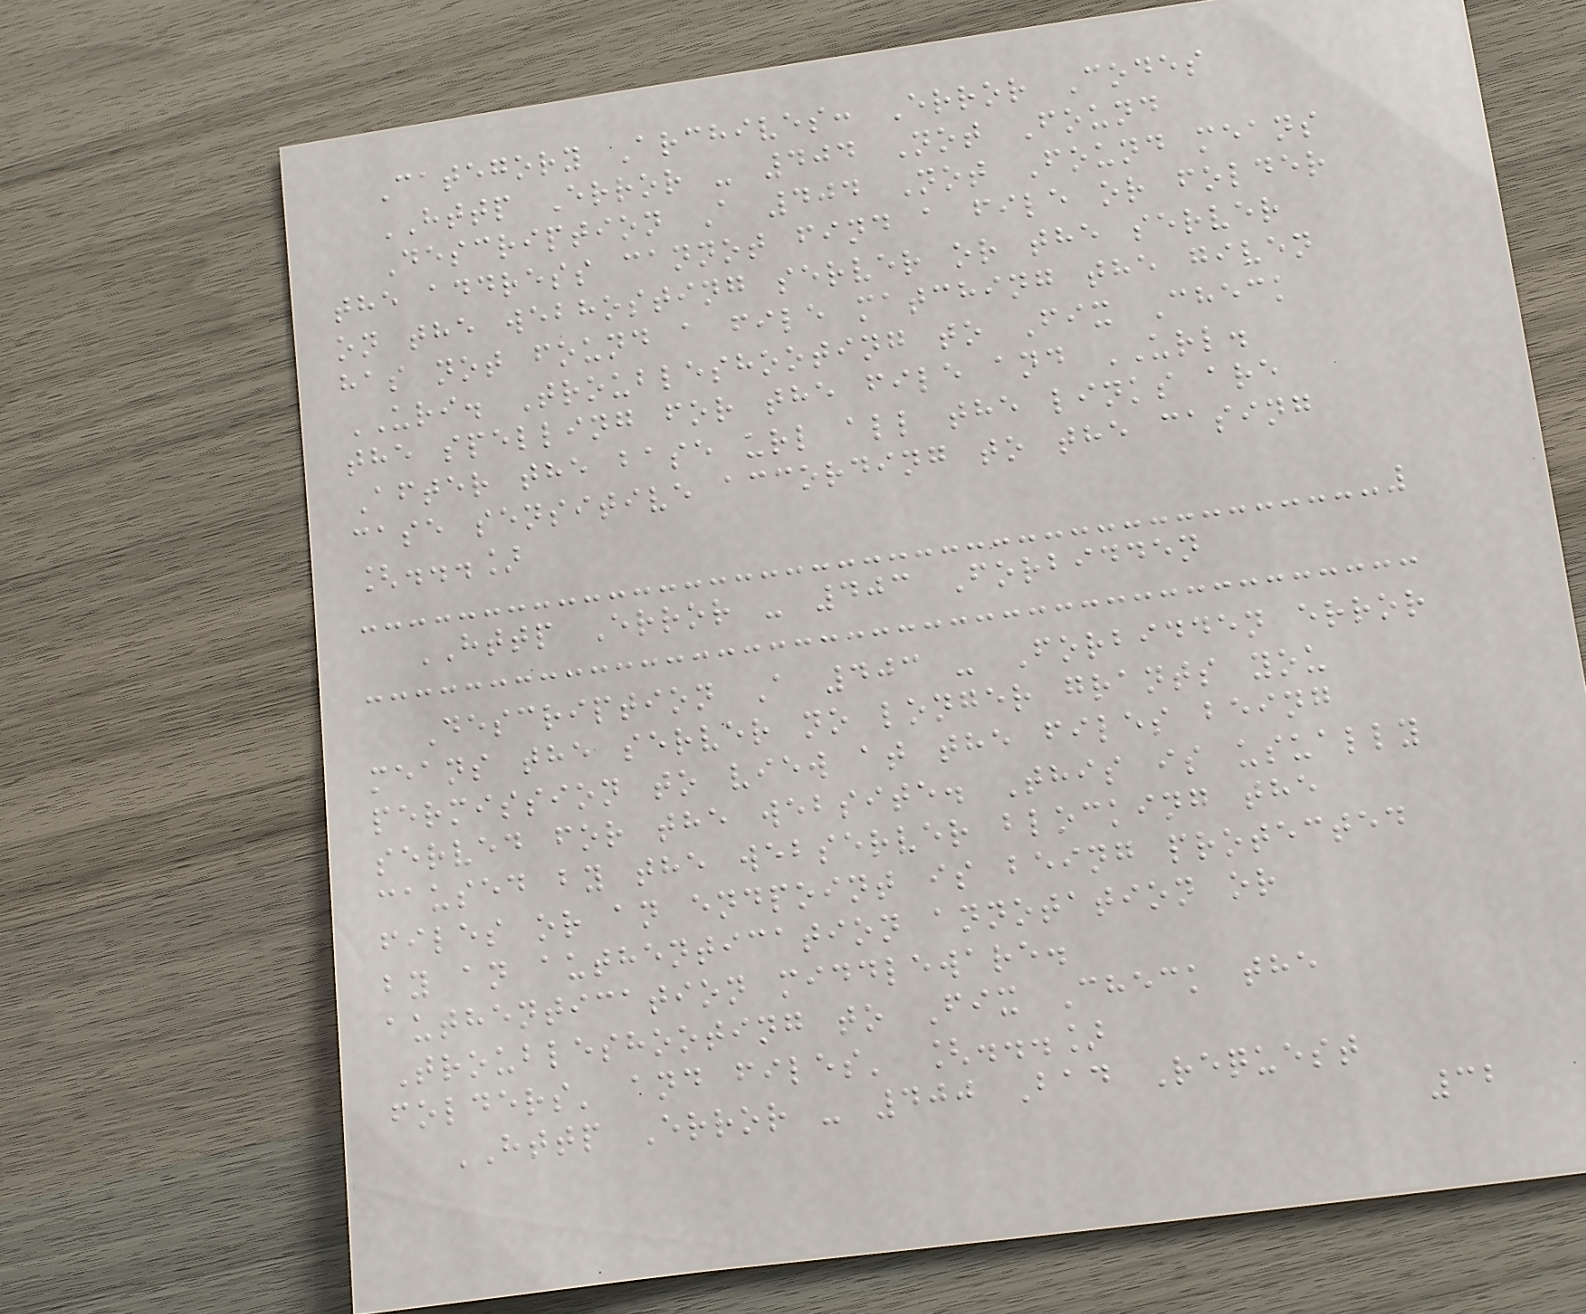Category Archives: Error Codes
HTTP Error - 404 Not Found
Description A 404 Not Found means
the address cannot find a file or folder
on the webhosting server or the server
has not found a file matching the given
URI. Troubleshooting to Fix Check
the spelling for the file and URL.
After the base url all the links are
case sensitive according to the casing
[...]
HTTP Error - 403 Forbidden
Description A 403 - Forbidden error
means the server no longer grants you
permission to view at the files being
served for the website. This is usually
caused by the webserver blocking the
files or an endpoint is being protected
by an authentication annotation or
authentication middleware.
Troubleshooting to Fix Check the
folders' and files' [...]
HTTP Error - 400 Bad Request
32
